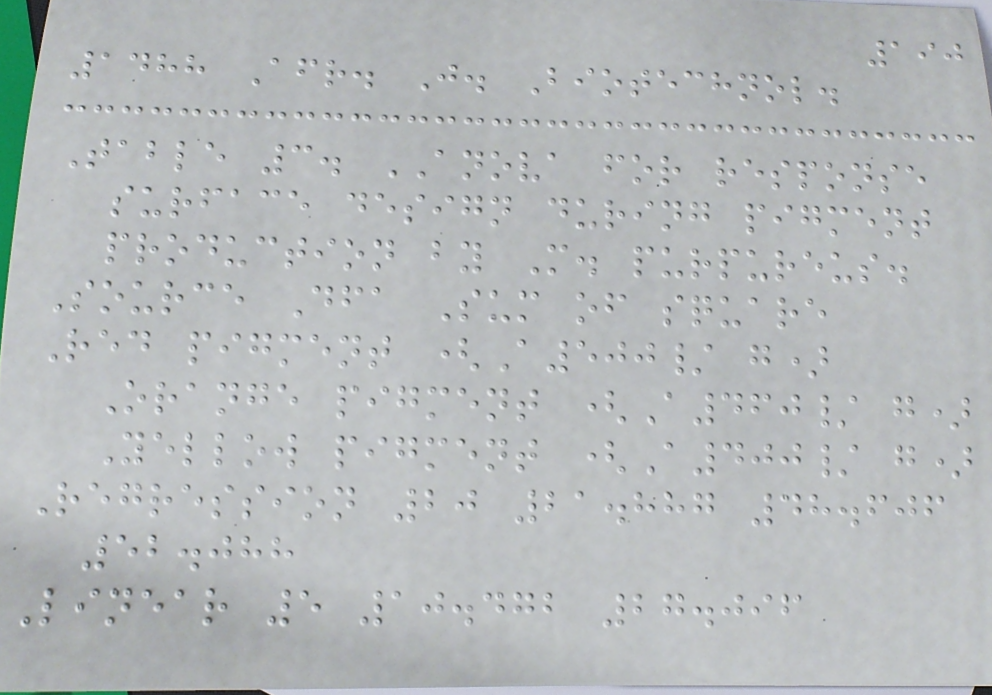190
1488 Afr. J. Biotechnol.
Table 3. ANOVA for response
surface design during pigment
production by M. purpureus.
Source Dfa Sum of square
Red pigment (A500/ g)
Orange pigment (A460/ g)
Yellow pigment (A400/ g)
Regression 20 21.887 48.606
52.088
Linear 5 10.472 27.096
